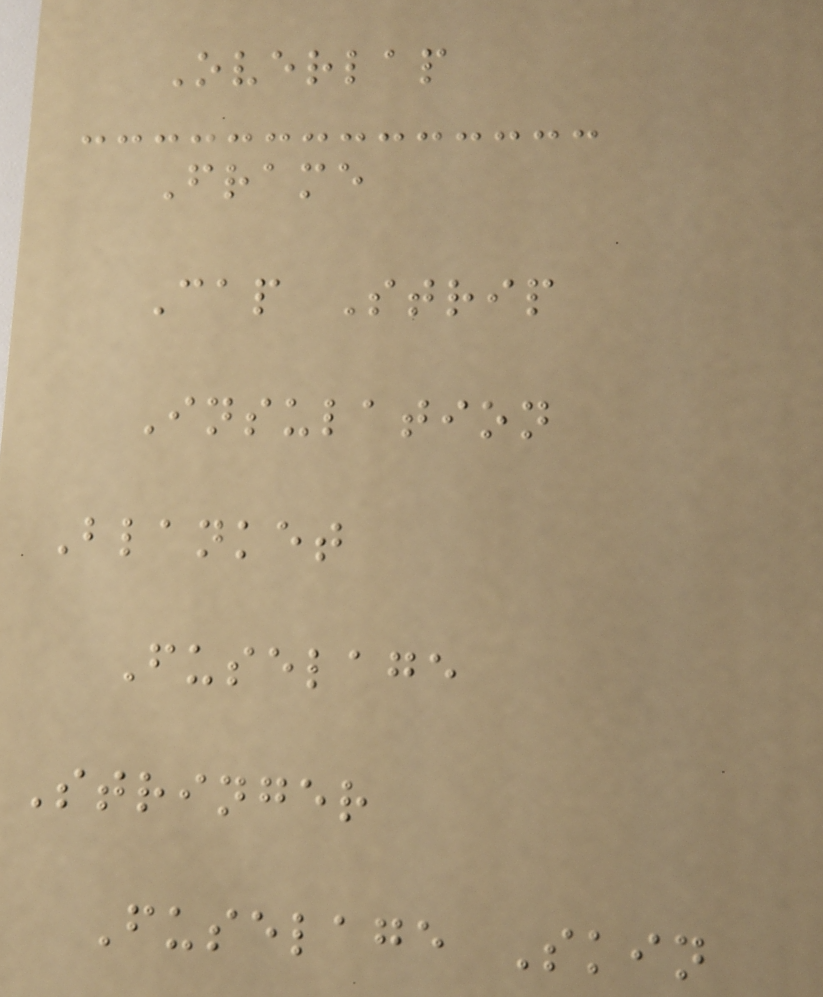Overlap
Frame
Cap Strip
Insulation
Blanket
Fuselage
Stringer
Fuselage Skin
